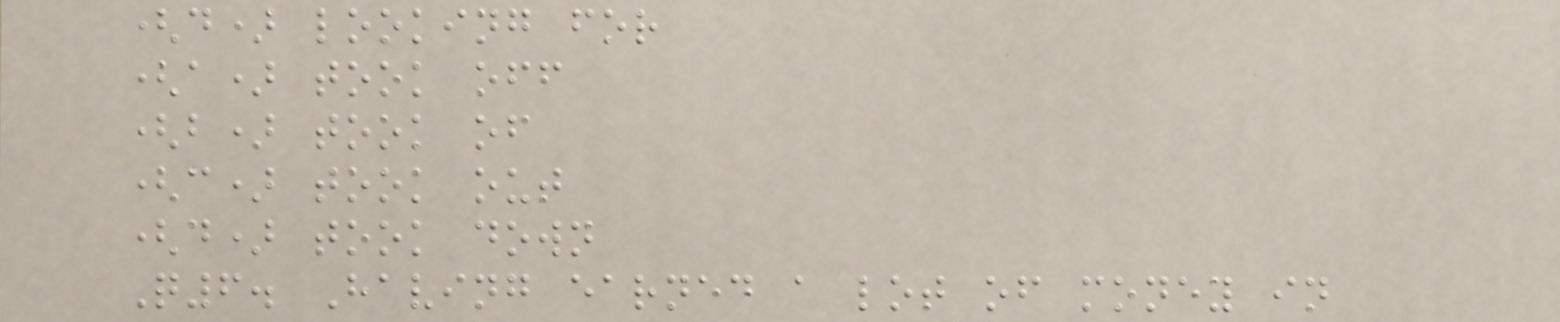(d) looking for
(a) took off
(b) took of
(c) took out
(d) took down
Q6. Having earned a lot of money in
